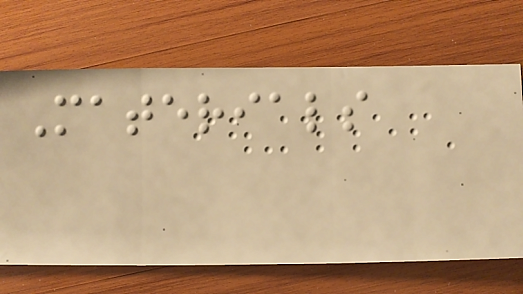Materials
